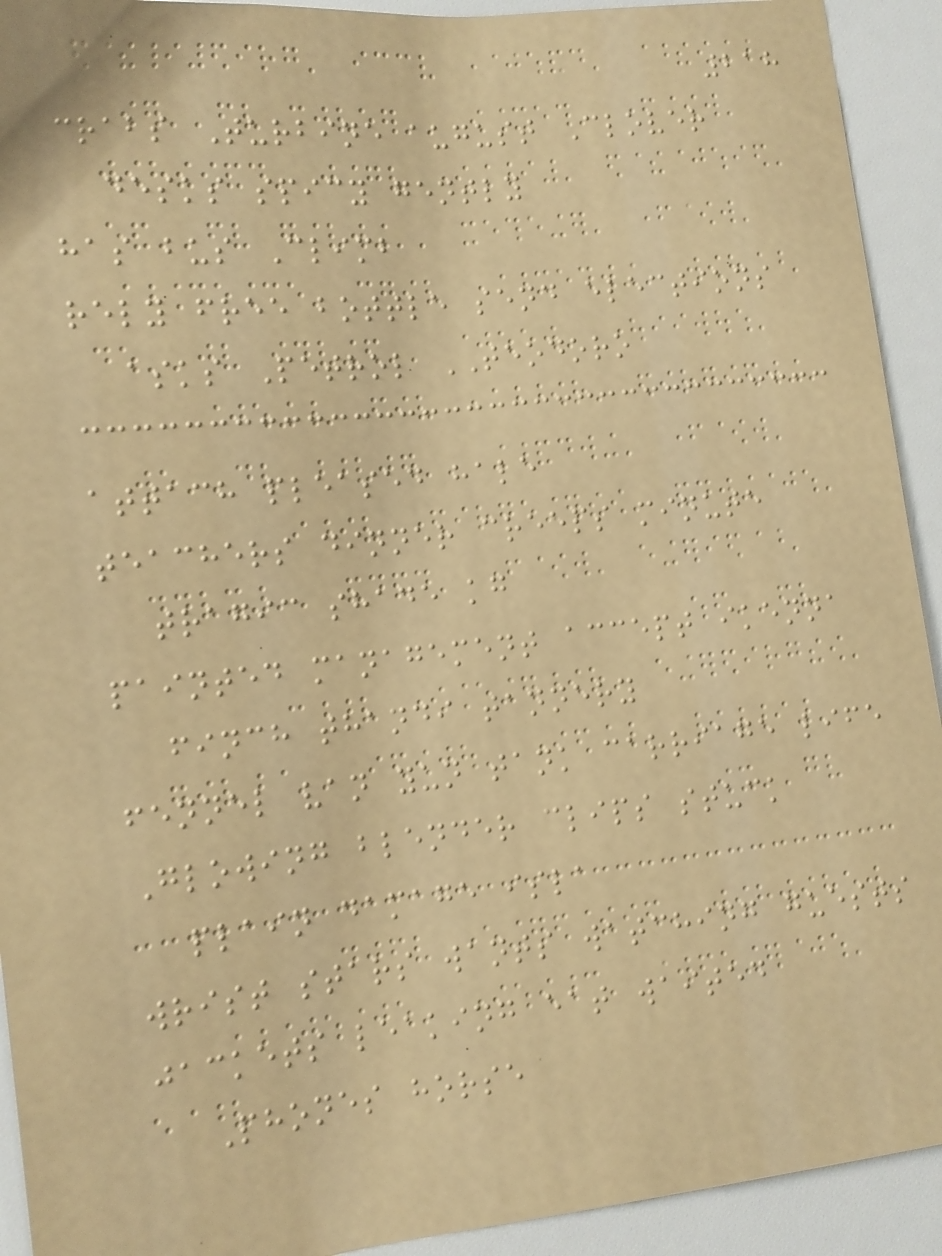218
crabs Turbine august Clover
desks spicy gently
has bus Climb
rely free bottle send elections
asks Petrol TEODORO
attach pleased hale
teachers dinner creeps minute
tragic shade kg
painted management accept ikenna
finch thandi tannery
fennel van yun tank carriage life
Glowing blender clips stuck
plain damage isla
wrist stars wants watching guests
jackets leaking eat waited
Phones horse
